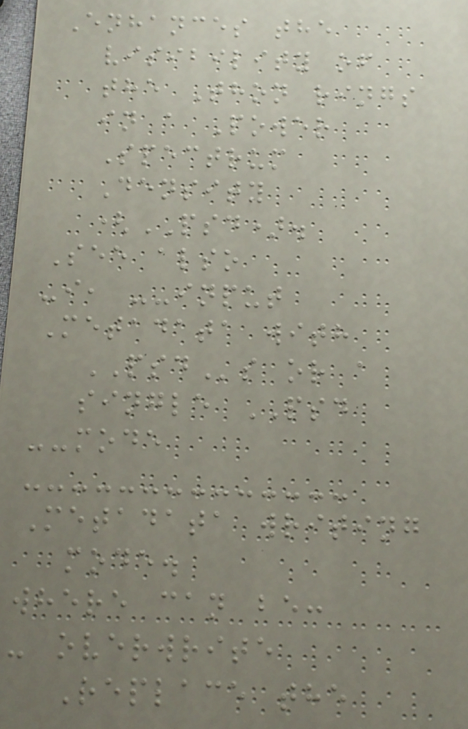Enhances the
visibility of
the Thon rings
in a Power
Spectrum
Density
(PSD).
See also
-i, --input
Metadata with
PSDs or a
single PSD
--mode
Metadata writing
mode.
where can be:
- overwrite
Replace the
